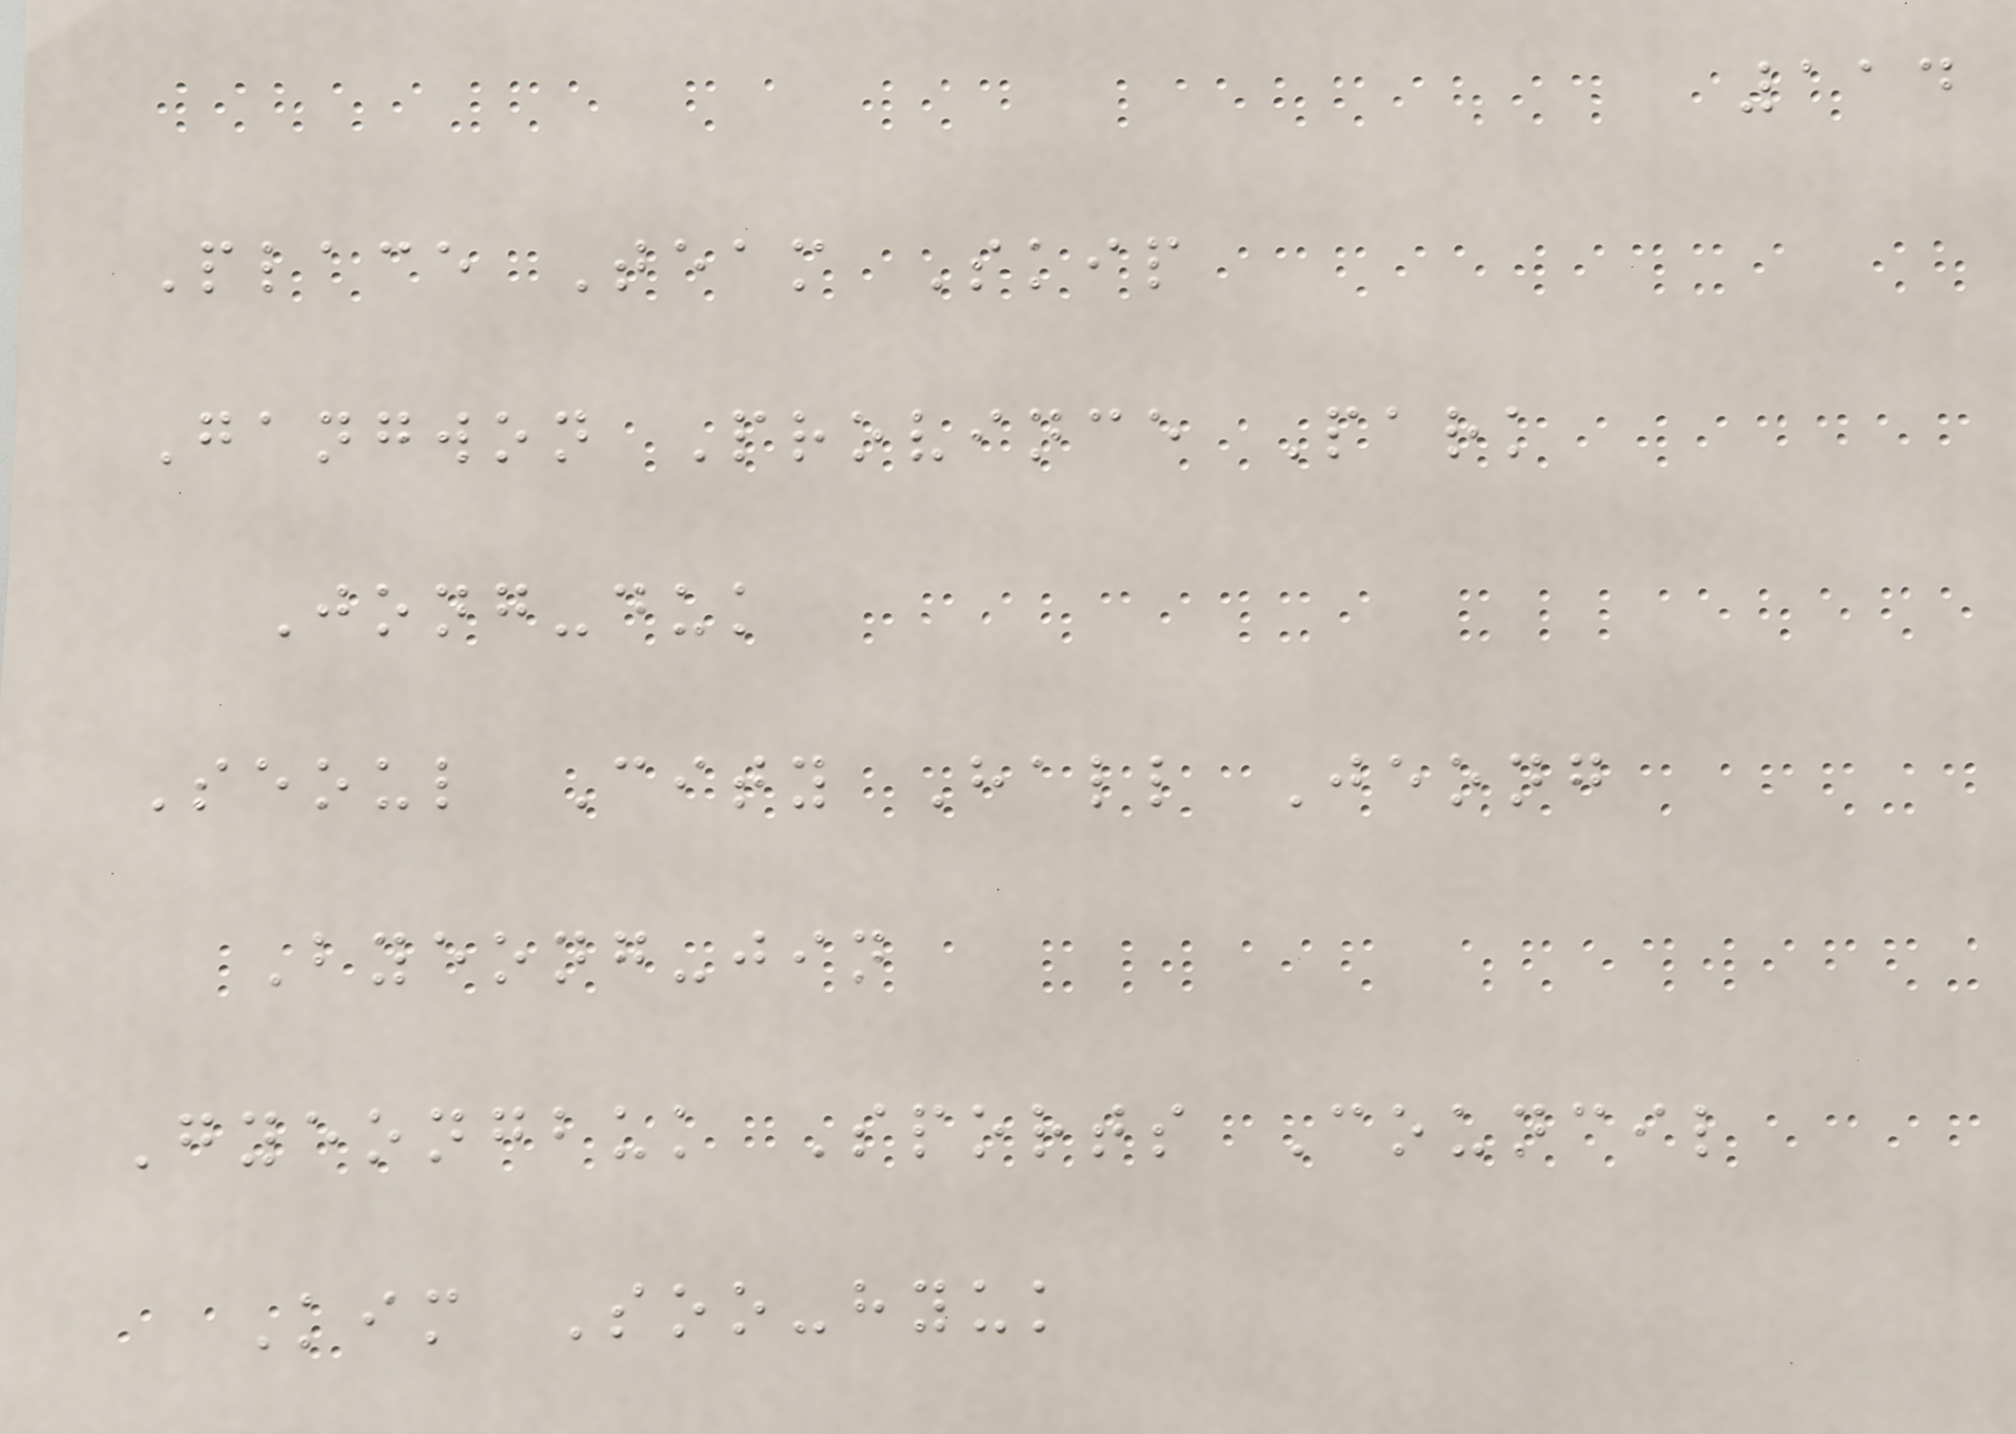114
Place Team Skip
Gangwon Province Park
Jong-duk
Seoul City Hall Jeong
Byeong-jin
Gyeongbuk Sports Council
Kim Soo-hyuk
